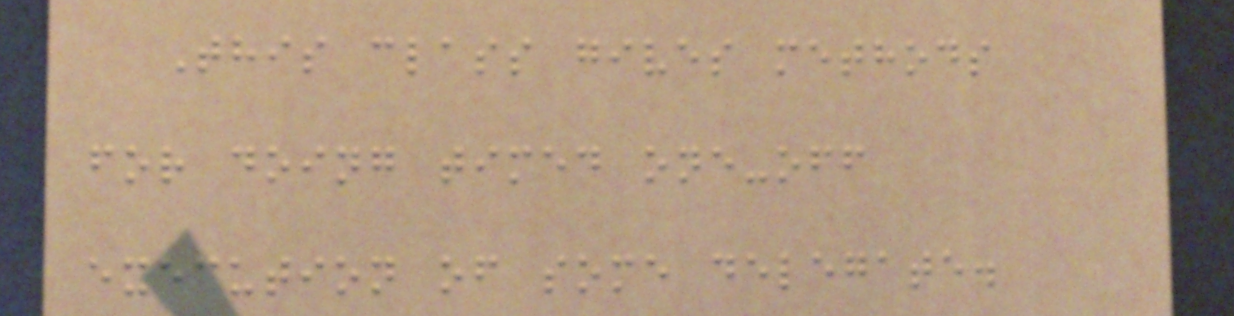This class gives methods
for doing timed one-off
execution of some delegate.
